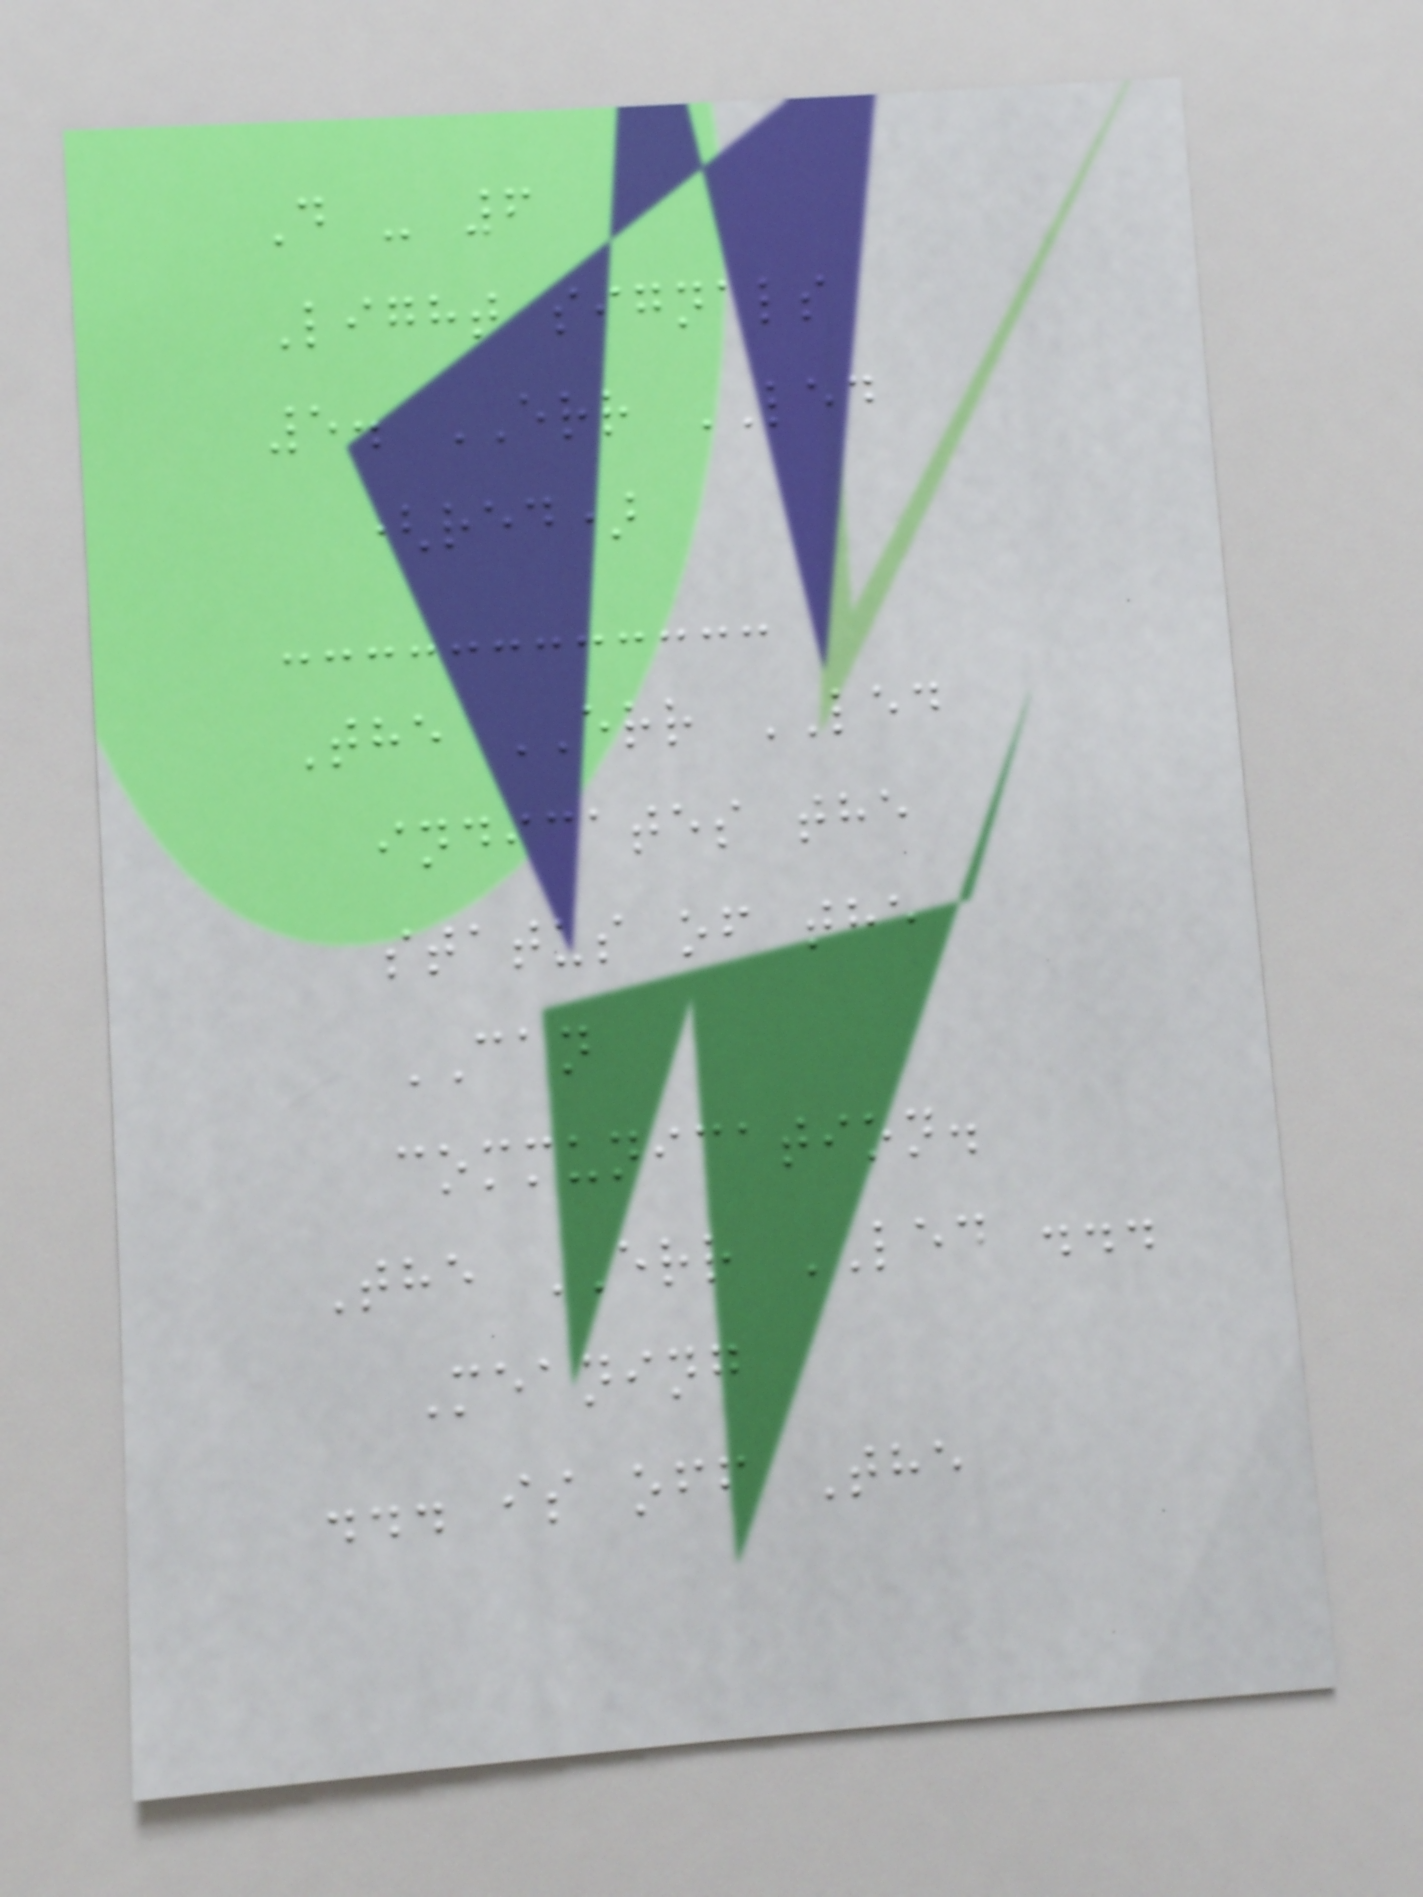D - 6
Light signals
5. ERR LED
(red)
The ERR LED
indicates the
status of the
CAN
communication.
The ERR LED ...
Meaning
... is off The
